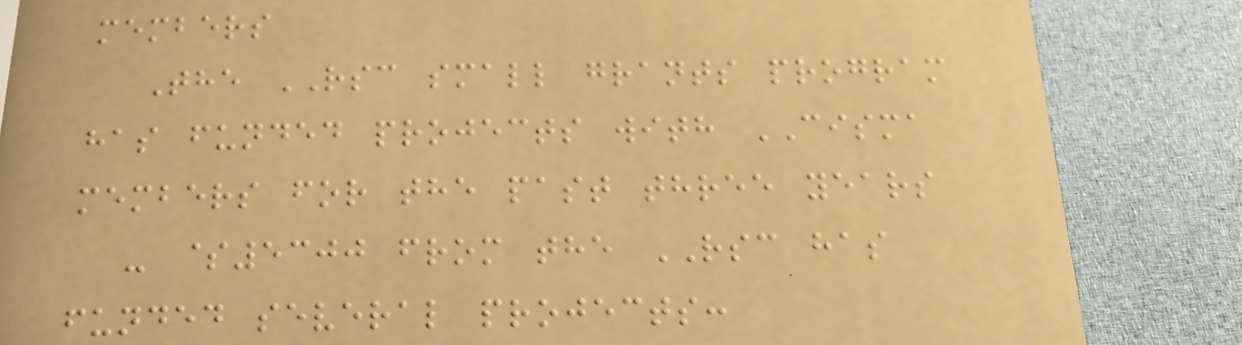members
The RSC small grants program
has funded projects with CISMA
members for the past three years
- $5300 from the RSC has
funded several projects:
